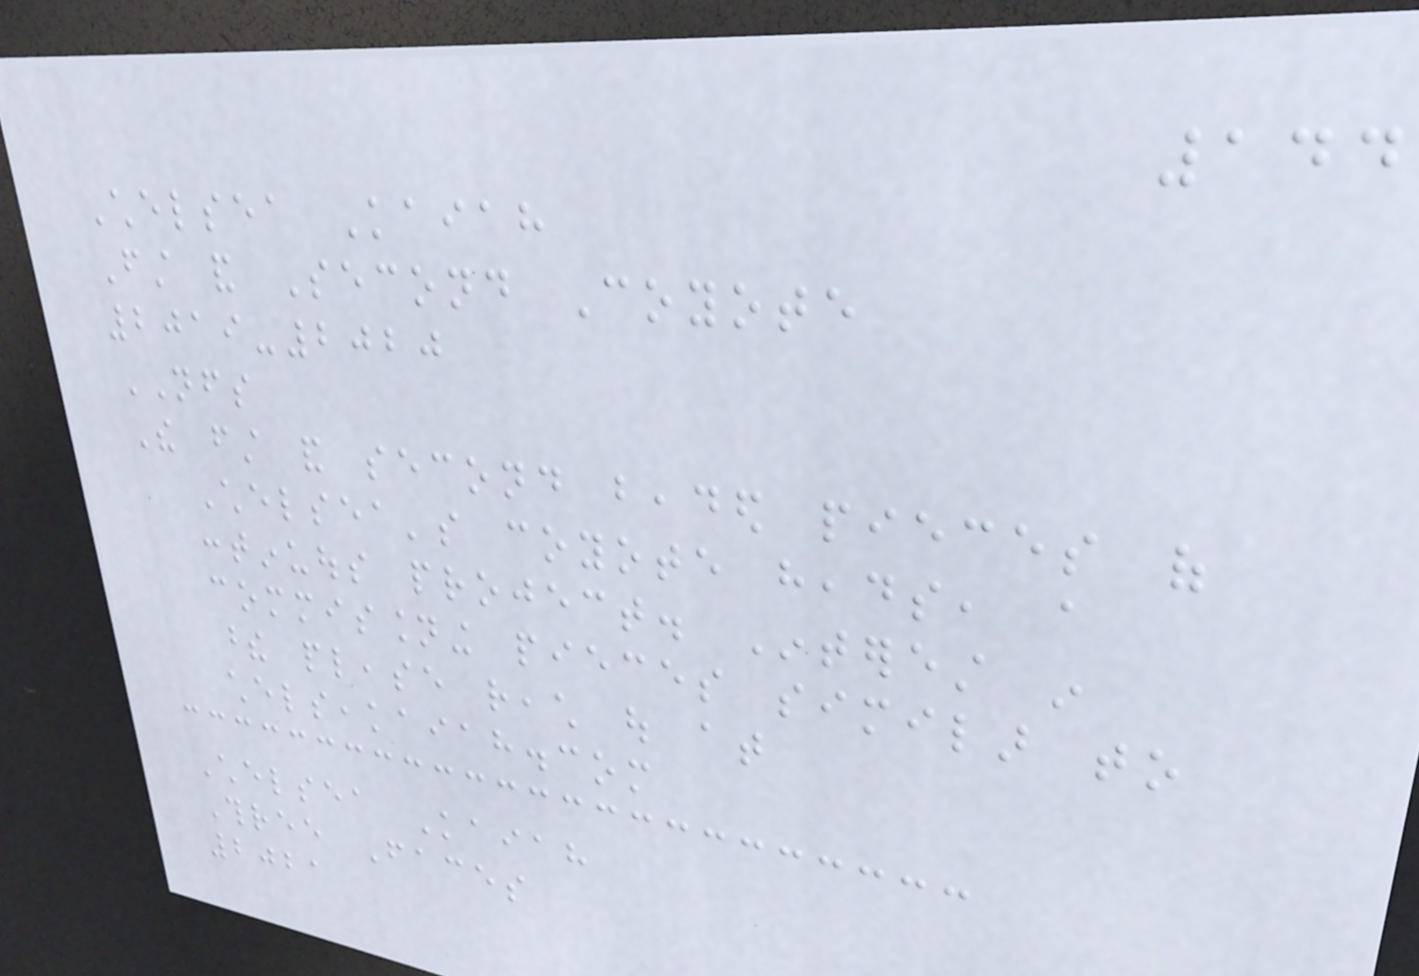144
Chelsea Kaiah
First and Second Coyote
2019-2020
NFS
The first and second beaded pieces of
Chelsea's coyote heads, a
continuous project. Interest in
commissioning pieces similar to
these please reach out at
chelseakaiah.com
Chelsea Kaiah
Three Faces
2021
